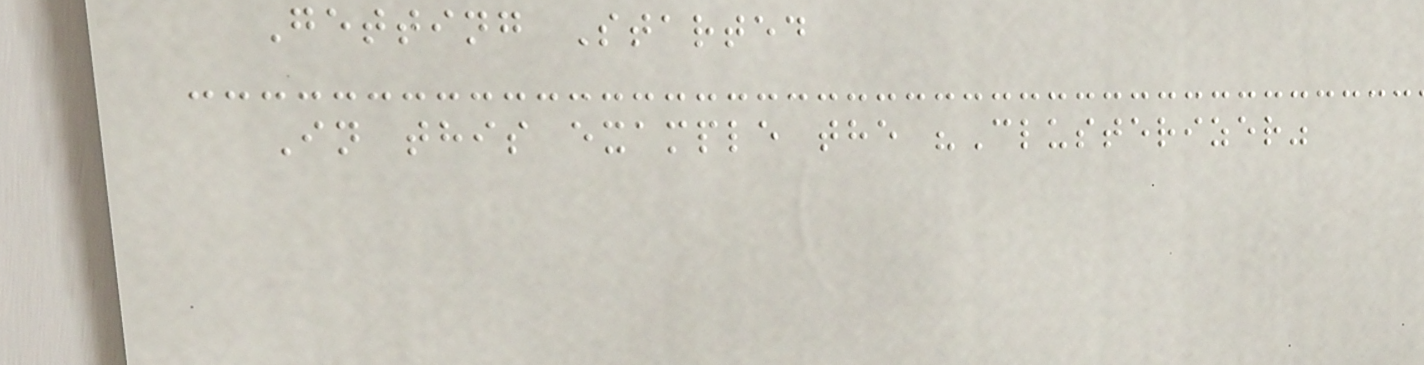Getting Started
In this example the "Clusterizer"
